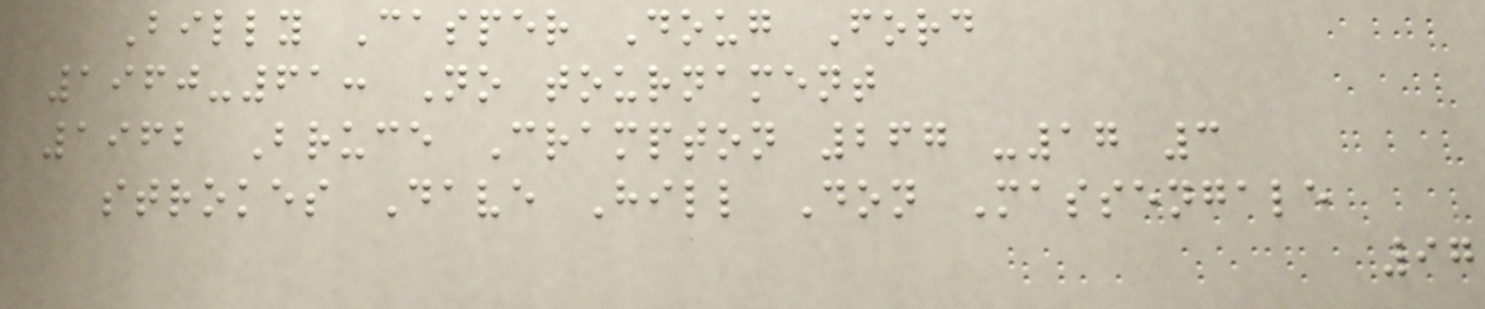Billy Casper Doug Ford
1960-61: No tournament
1962 Bruce Crampton 267 -17 3
strokes Dave Hill Don Massengale
97
